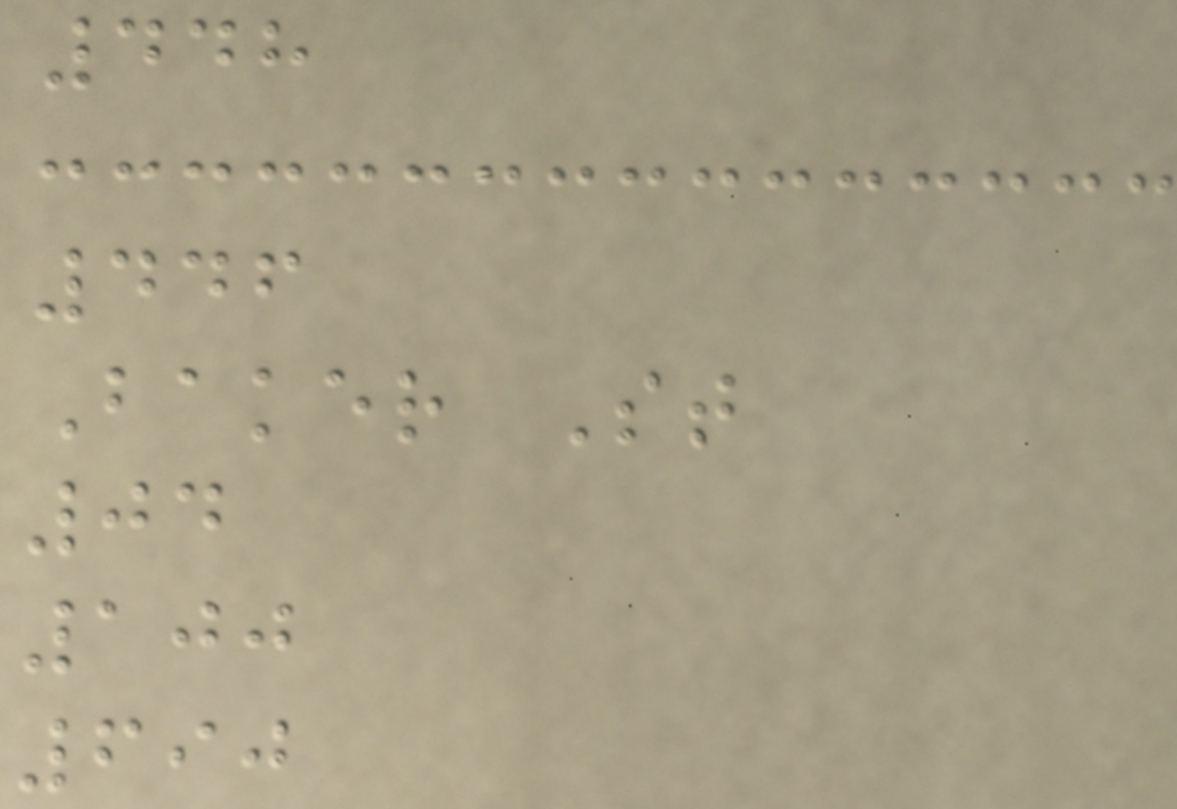448
446
Baker St
04
100
690
